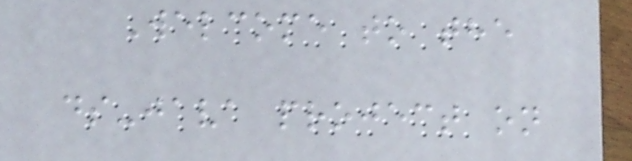Welcome to the
ds-java project on
